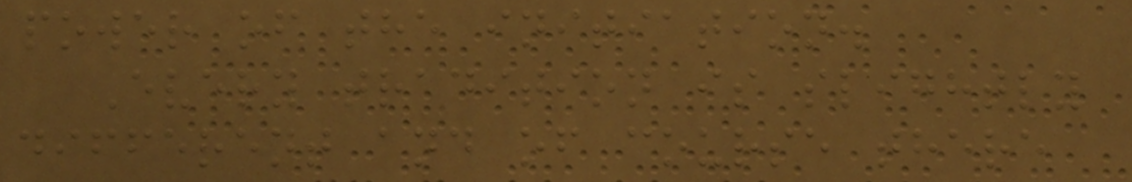power of the initiation.
Every tradition is slightly
different and of course there
